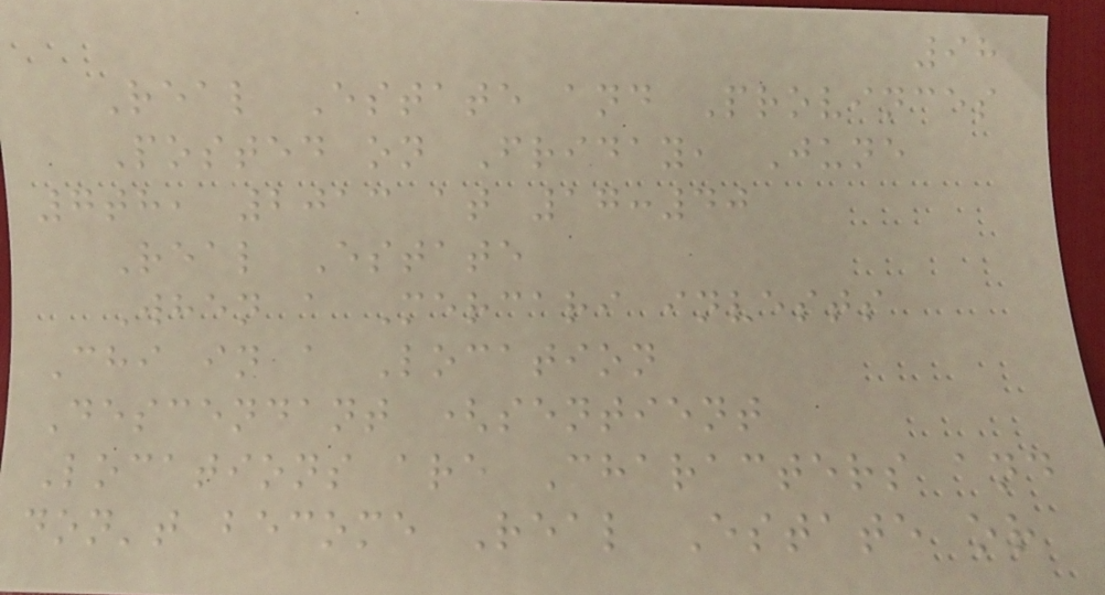98
Real Estate and Provinces
Posted on Friday, June
7th, 2013 at 17:40
Real Estate
When a Mercari invests
Chi in a Location
Descendant (sentient
Locations are Characters and
don't become Real Estate or
